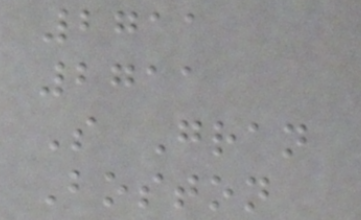2711
2711
S Gran
Boston
